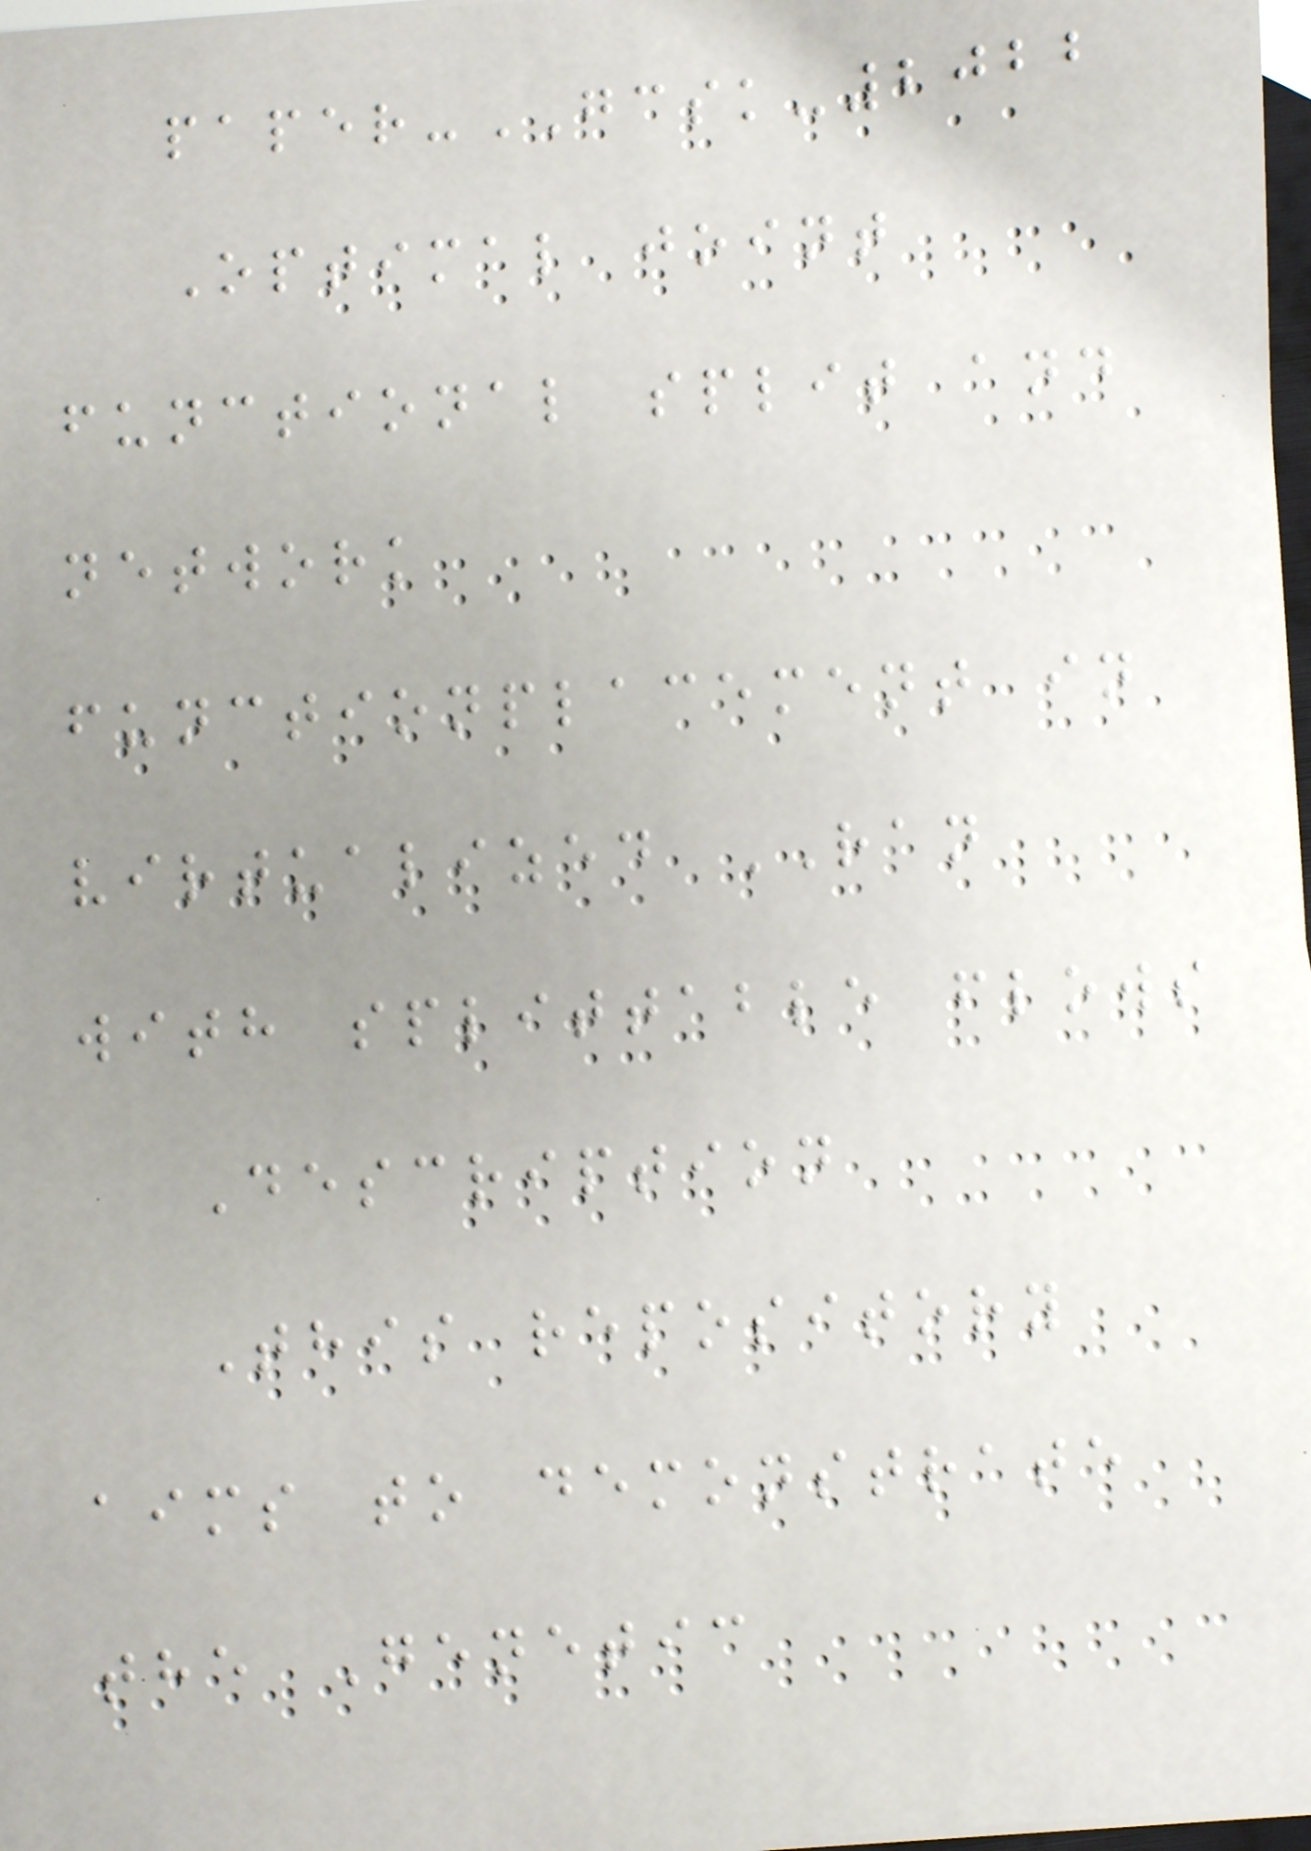paper-GCSK-2022
Optimal joint
functional split and
network
functionplacement in
virtualized RAN
with splittable flows
Description
This repository
aims to demonstrate
the Genetic
